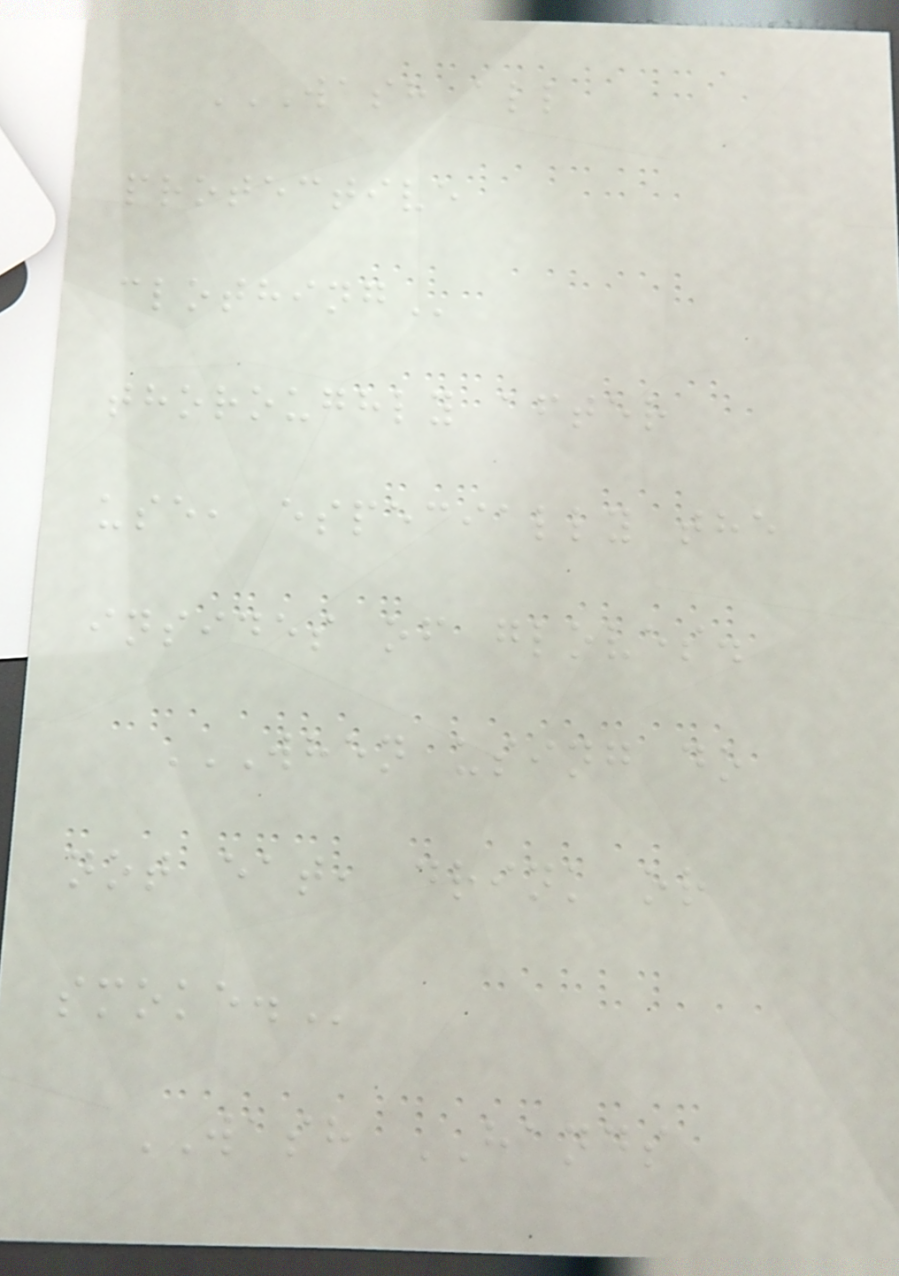WASH ALL
PROTECTIVE
CLOTHING
thoroughly after
use, especially the
insides of gloves.
WHEN USING DO
NOT EAT, DRINK OR
SMOKE.
WASH HANDS
